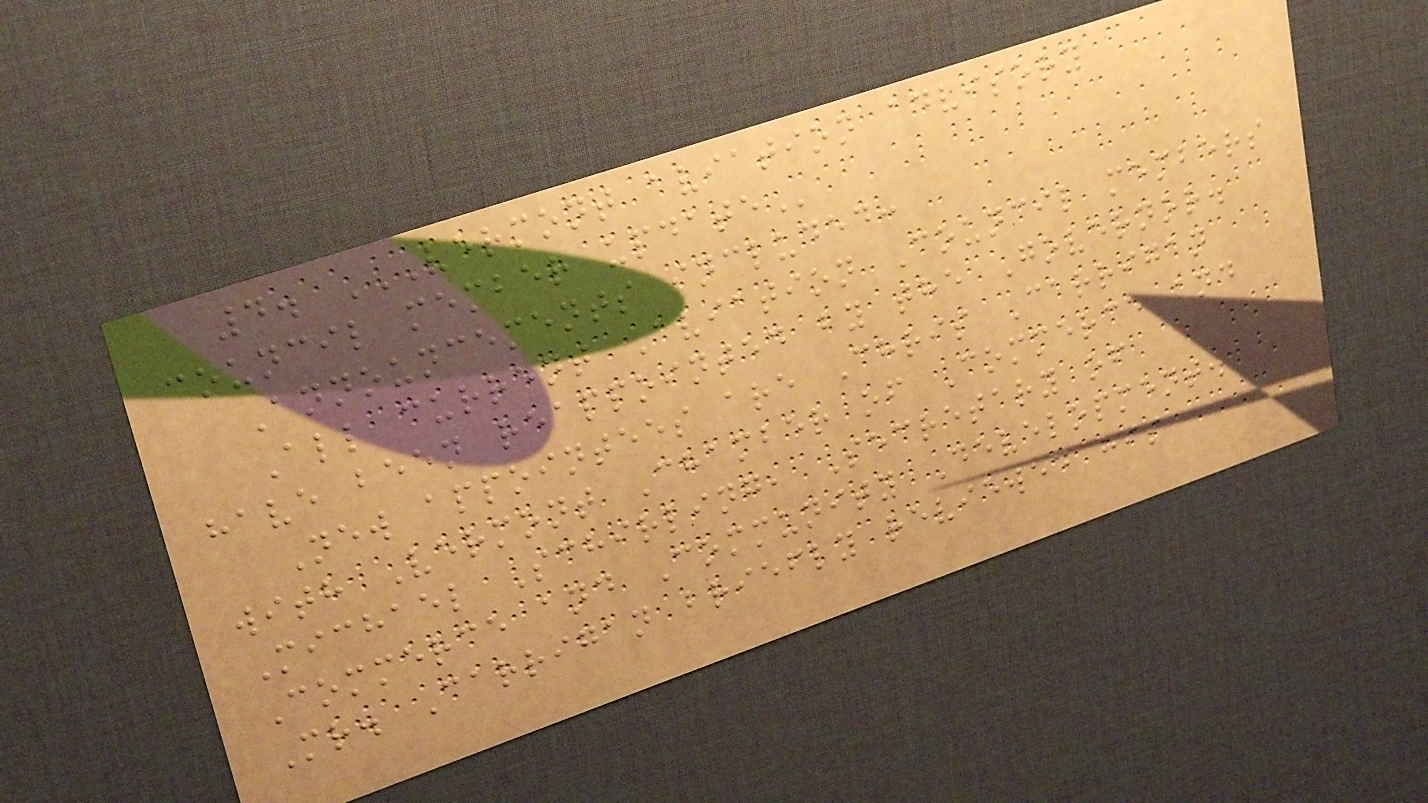4. VERMONT AVIATION ADVISORY
COUNCIL MEMBER UPDATE
Announcements included:
All current Aviation Council members
have been reappointed by the Governor.
New appointees are Chris Carrigan
with Vermont Chamber of Commerce and
Michael Schirling, Secretary of
Commerce and Community Development.
Mr. Carrigan briefly reviewed his
